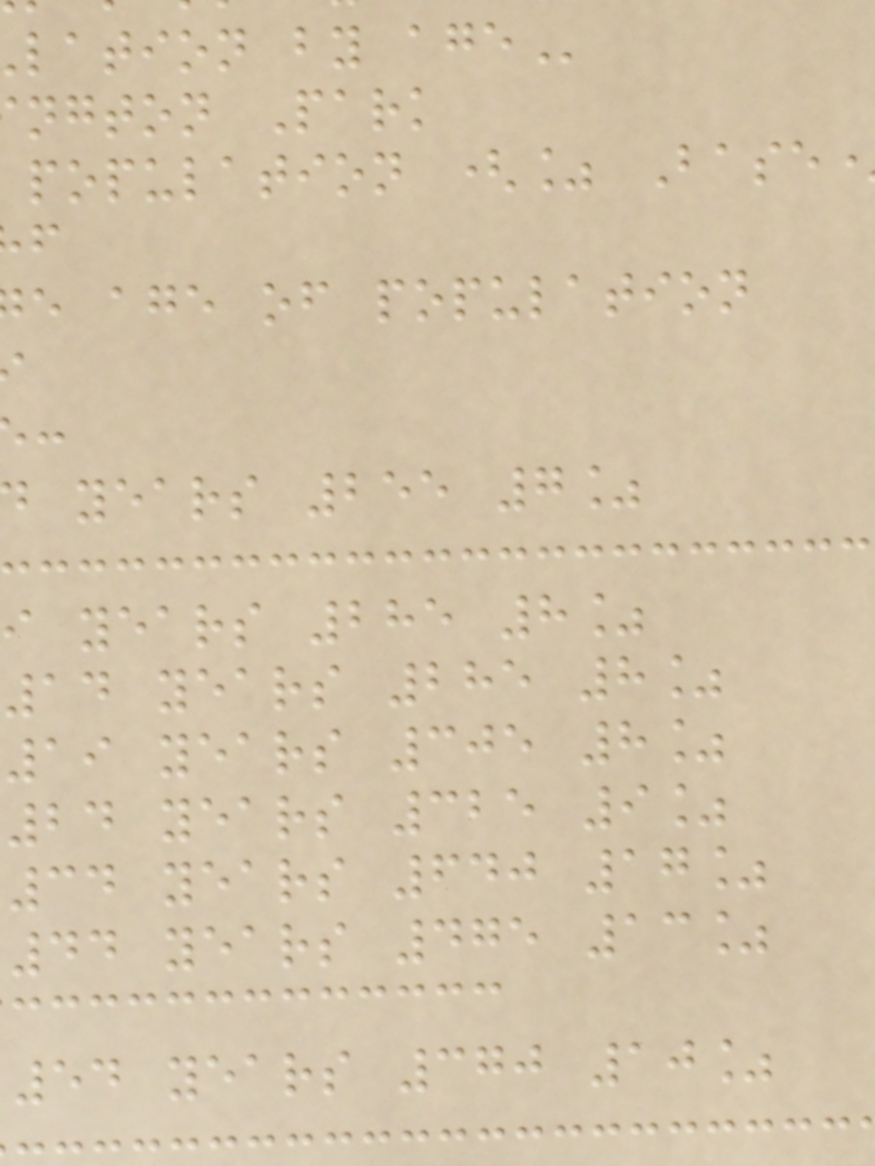lation by
ngton Park
population (% Base
e age of population
years 255 7%
i years 285 8%
14 years 285 8%
19 years 305 8%
24 years 325 9%
34 years 640 17%
44 years 475 13%
54 years 370 10%
